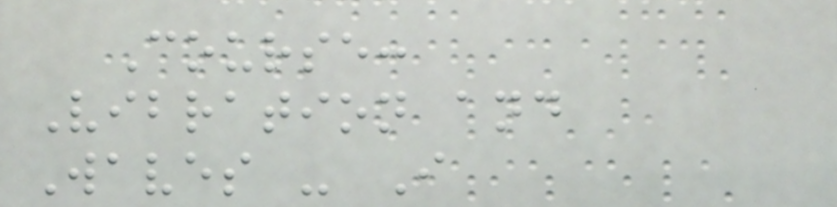Course:
Vibration and
Waves - I
